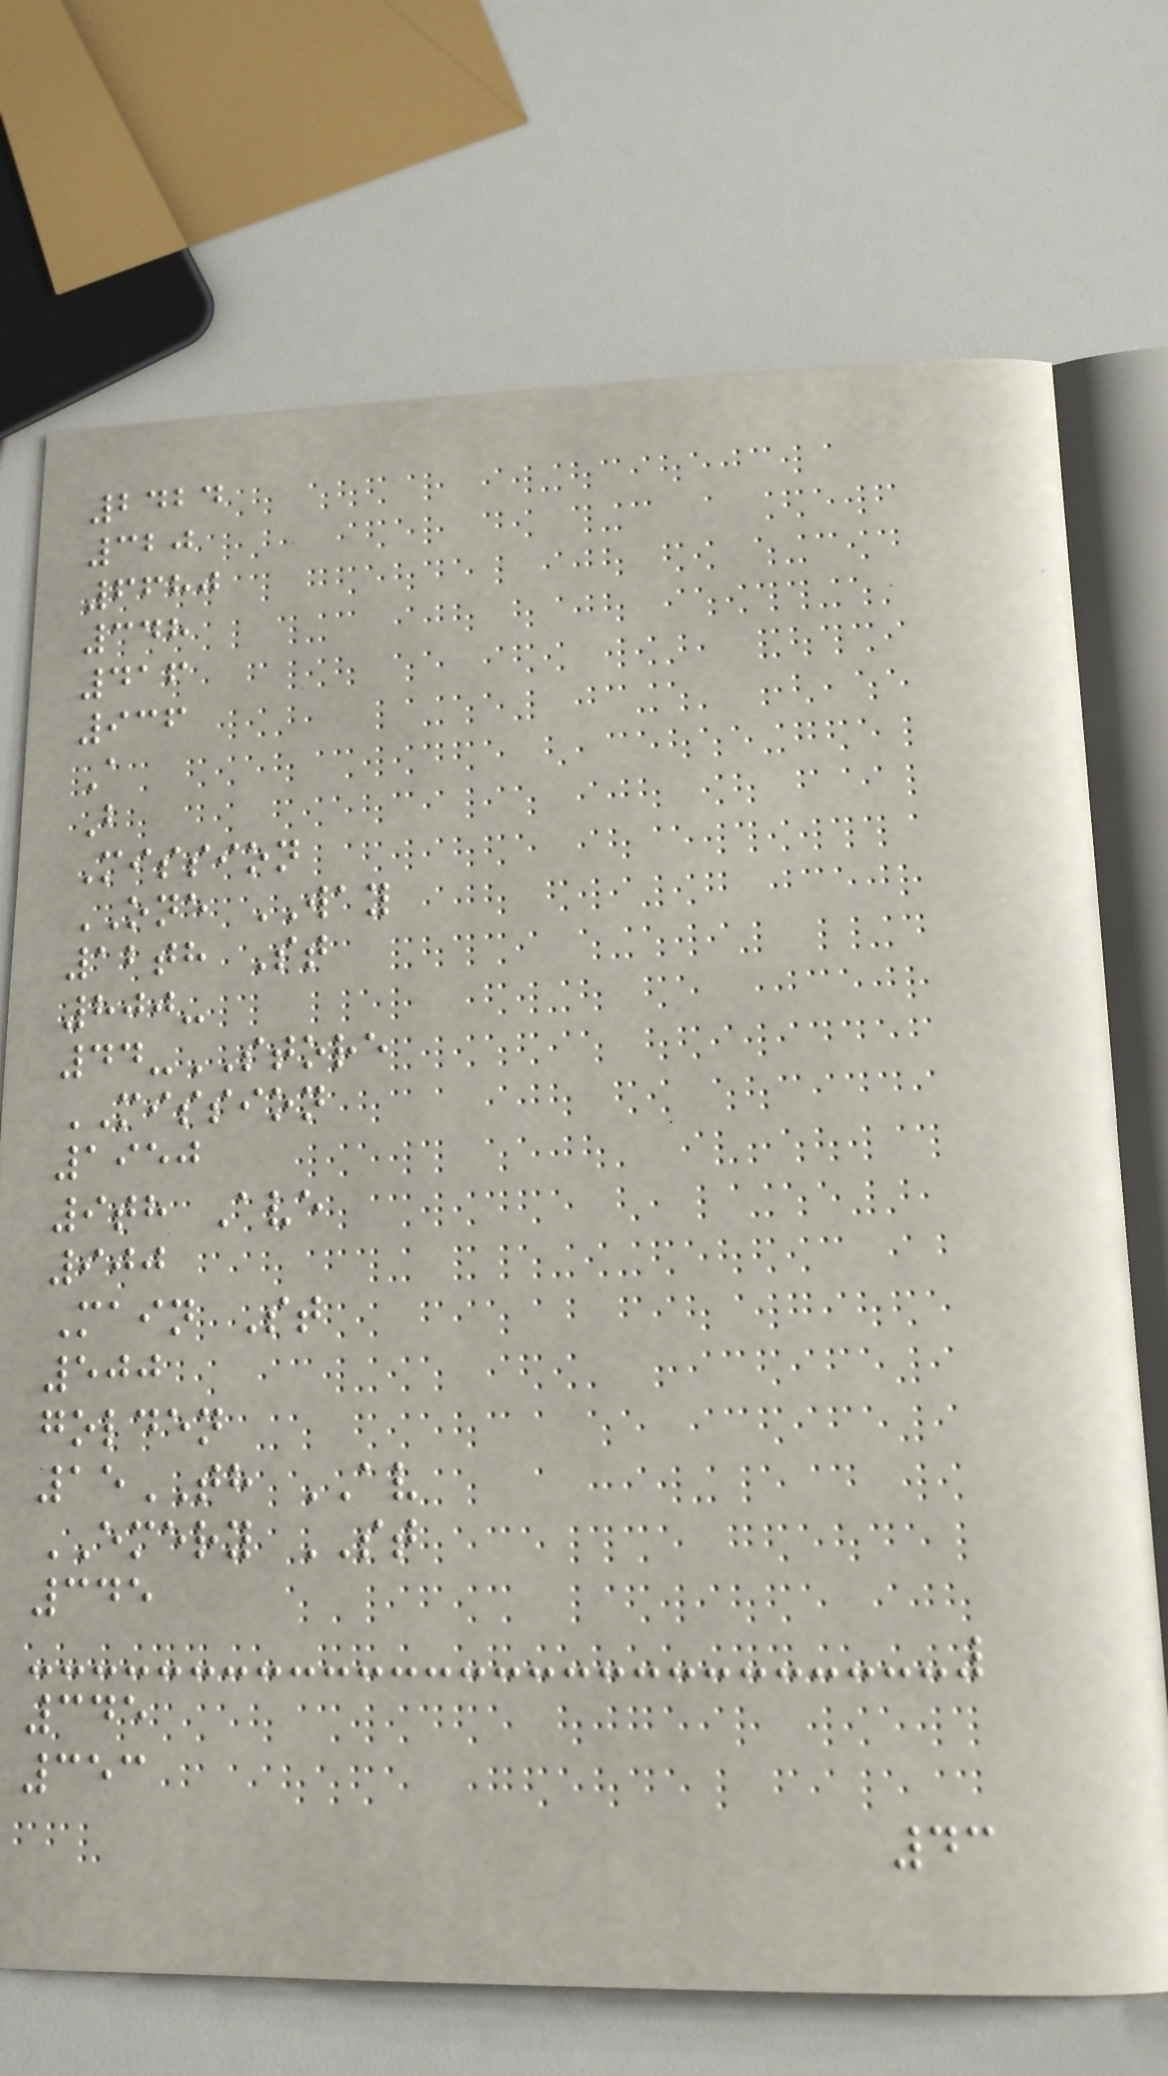2424
320
6680
348
416
936
A
B
Mission
ONE WAY
12th St
800-
44-STORE
MISSION
1950
9th Ave
900
Main St
500
golden
15TH AV
EMERY ST
345
345
353
43
